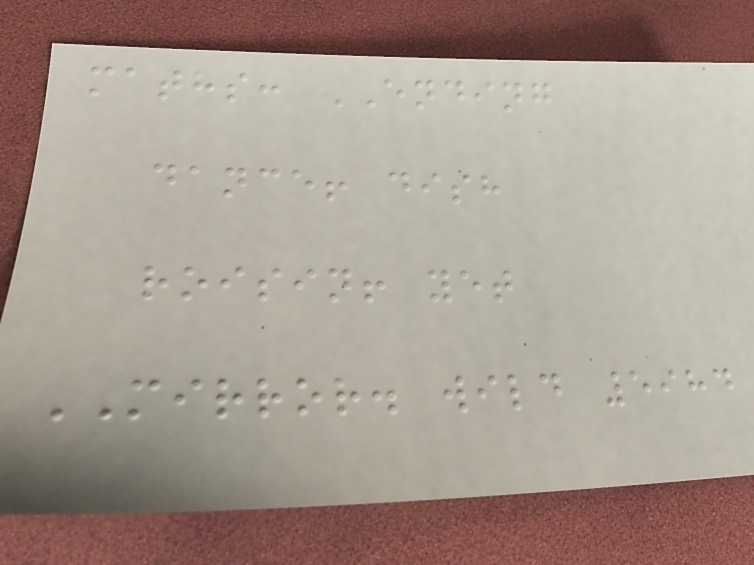maths: ENDING
dance! dish
roisin! yet
MIRROR. wild 5984
